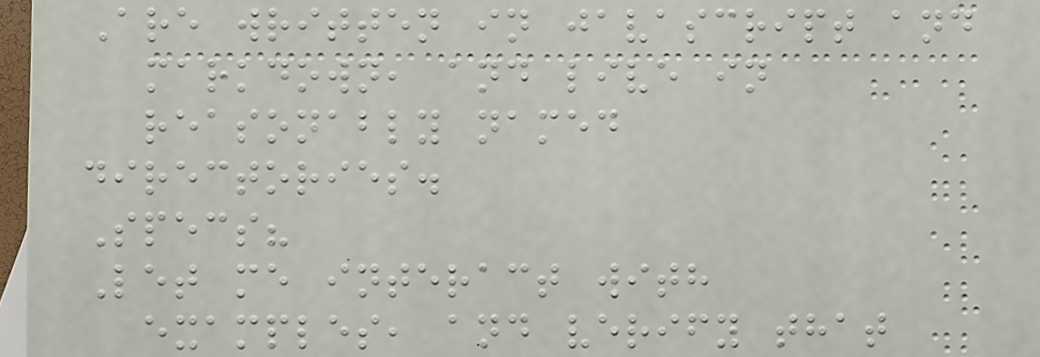Are written in javascript and
markdown, and live in
reasonably named
directories.
Specs?
Let me interact with
examples, and verify that
